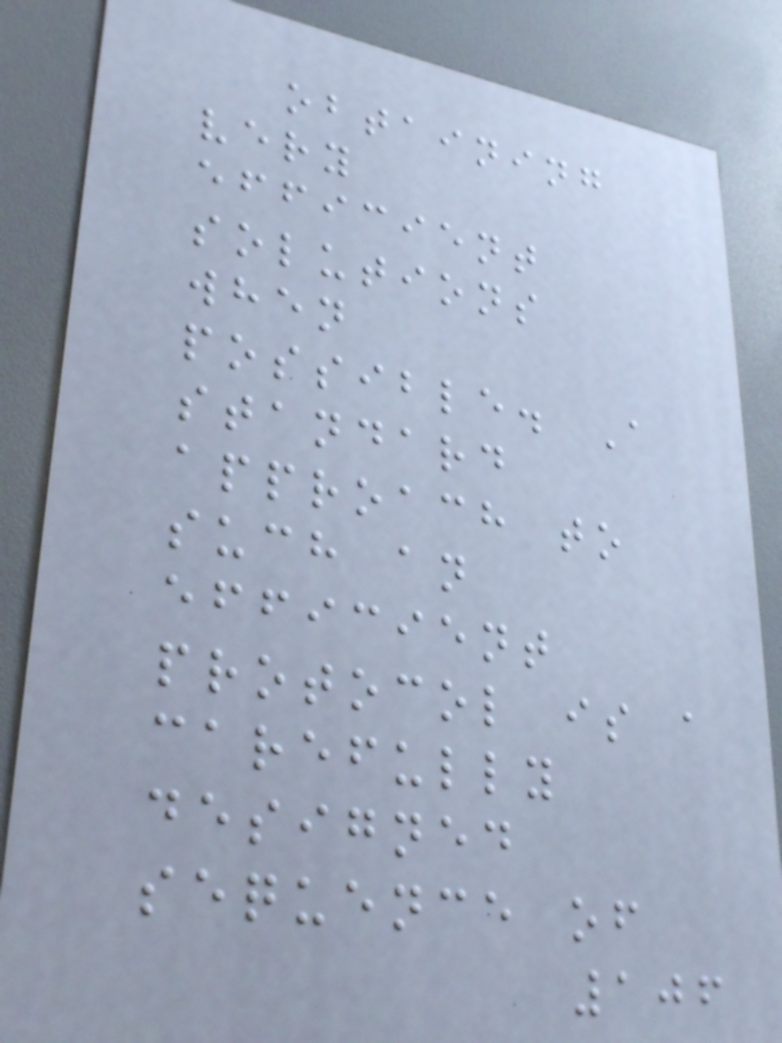obtaining
very
efficient
solutions
when
possible. A
standard
approach to
such an
efficient
protocol is a
carefully
designed
sequence of
106
